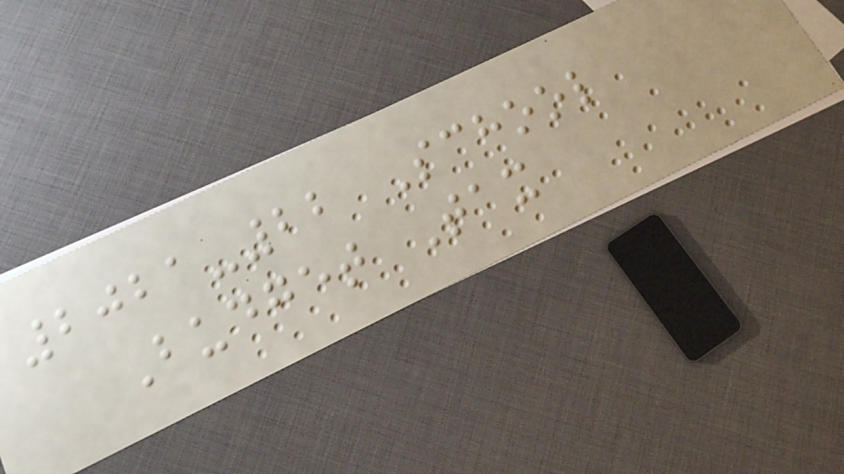2021-22 School
Budget Tax
